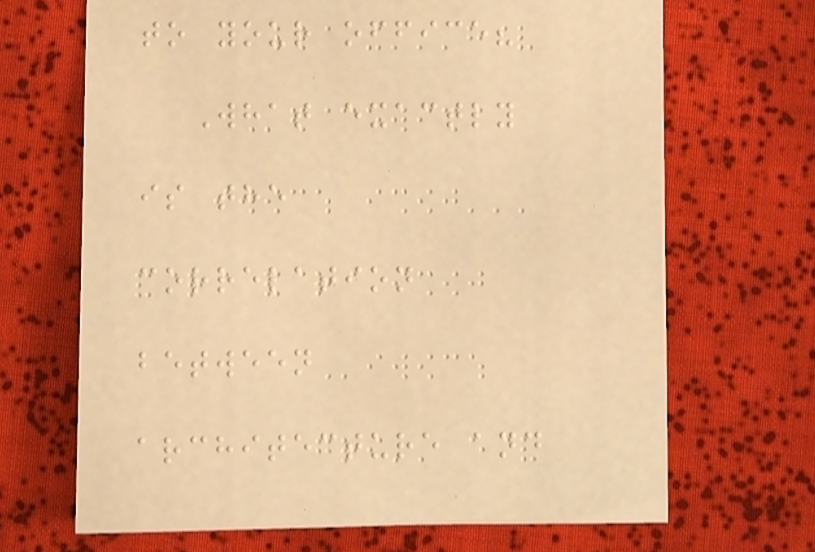to your office?
What exactly
is the
correlation
between
architecture and
